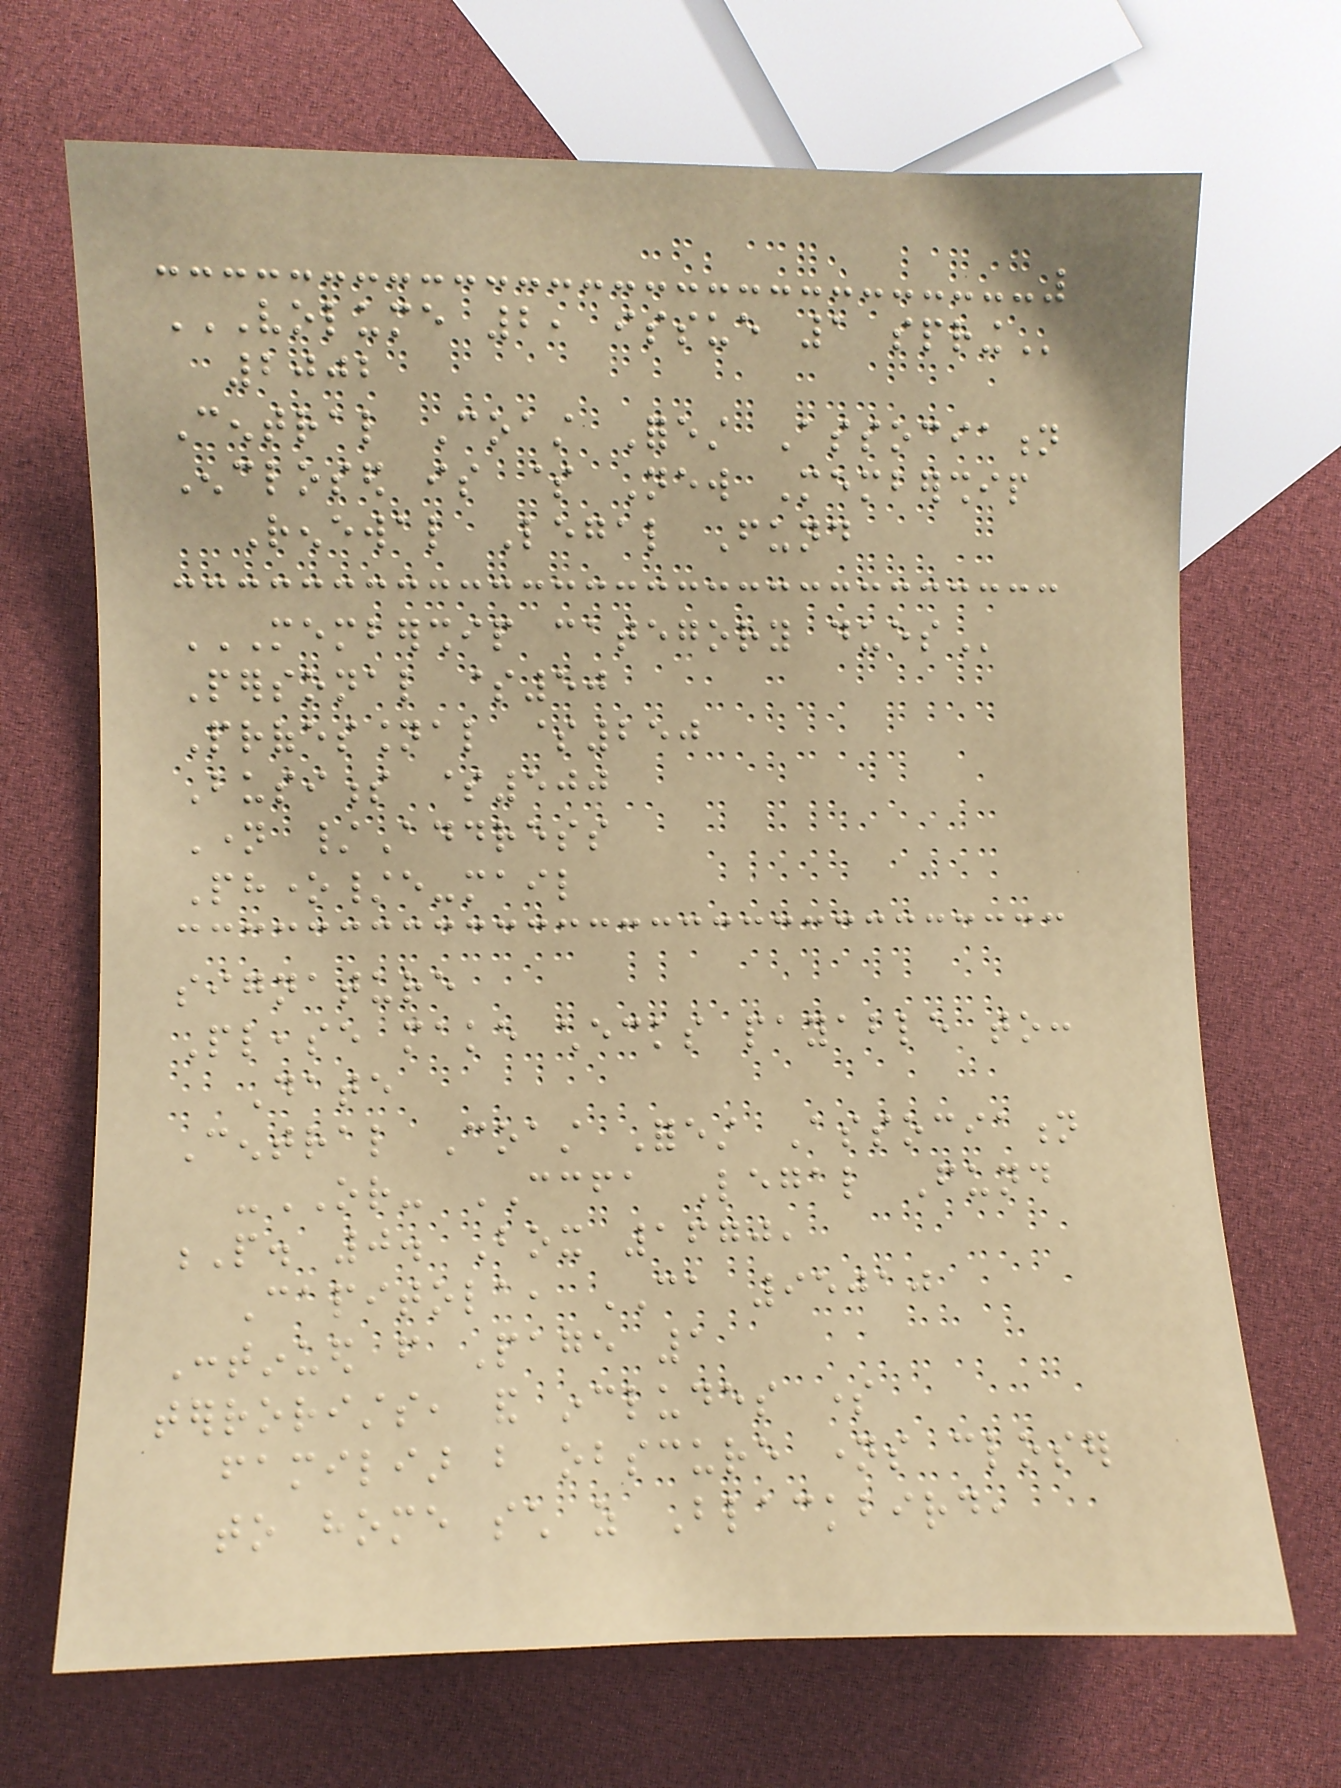VOLUME 2, ISSUE 1 SPRING
2002
Central Coast Forest Association
Enclosed is $ New Membership
Renewal Legal Fund
MEMBERSHIP CATEGORY DUES
Personal $50
Professional $250
Business $500
Name /Address
Phone/e-mail
signature
Please make checks payable to:
Date
Central Coast Forest Association
-OR- CCFA Legal Fund
P. 0. Box 1670,
Capitola, CA 95010
Continued from Page 1
terrorists, and includes some
familiar but obscure names closer
to home such as Blackbird,
